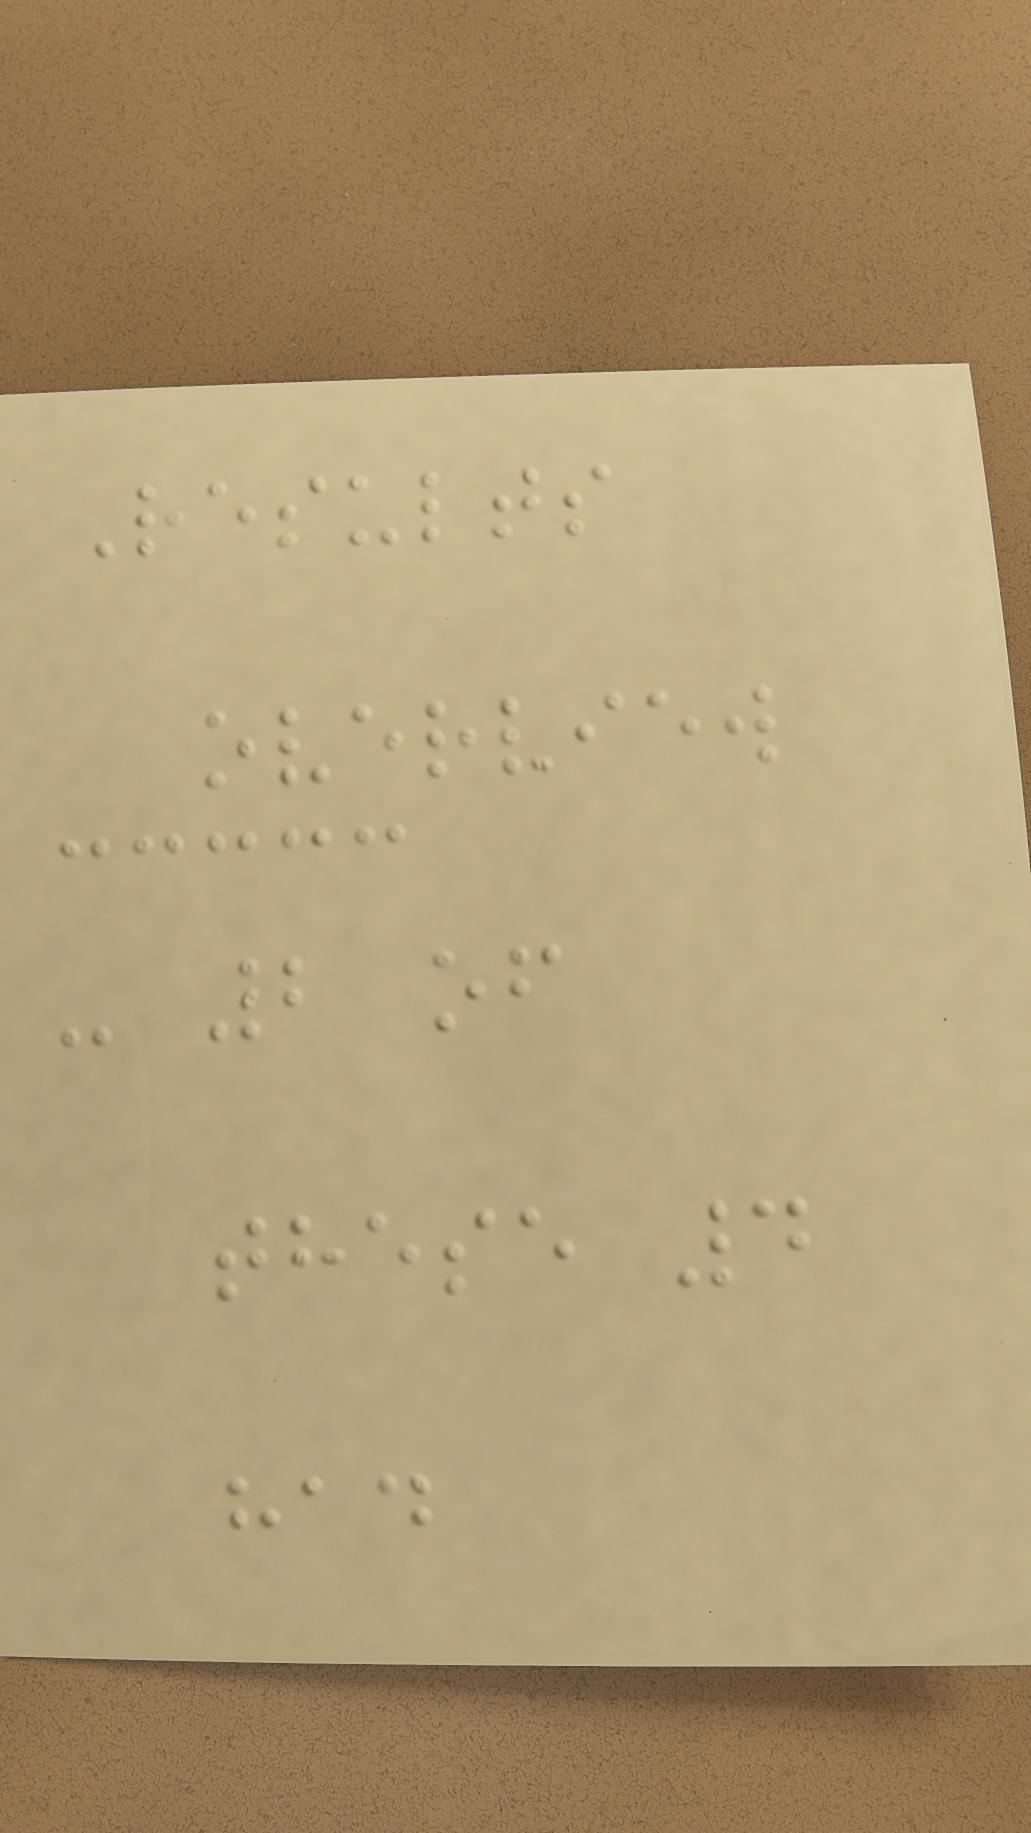Results
overview
- 2 of
these 4
had
